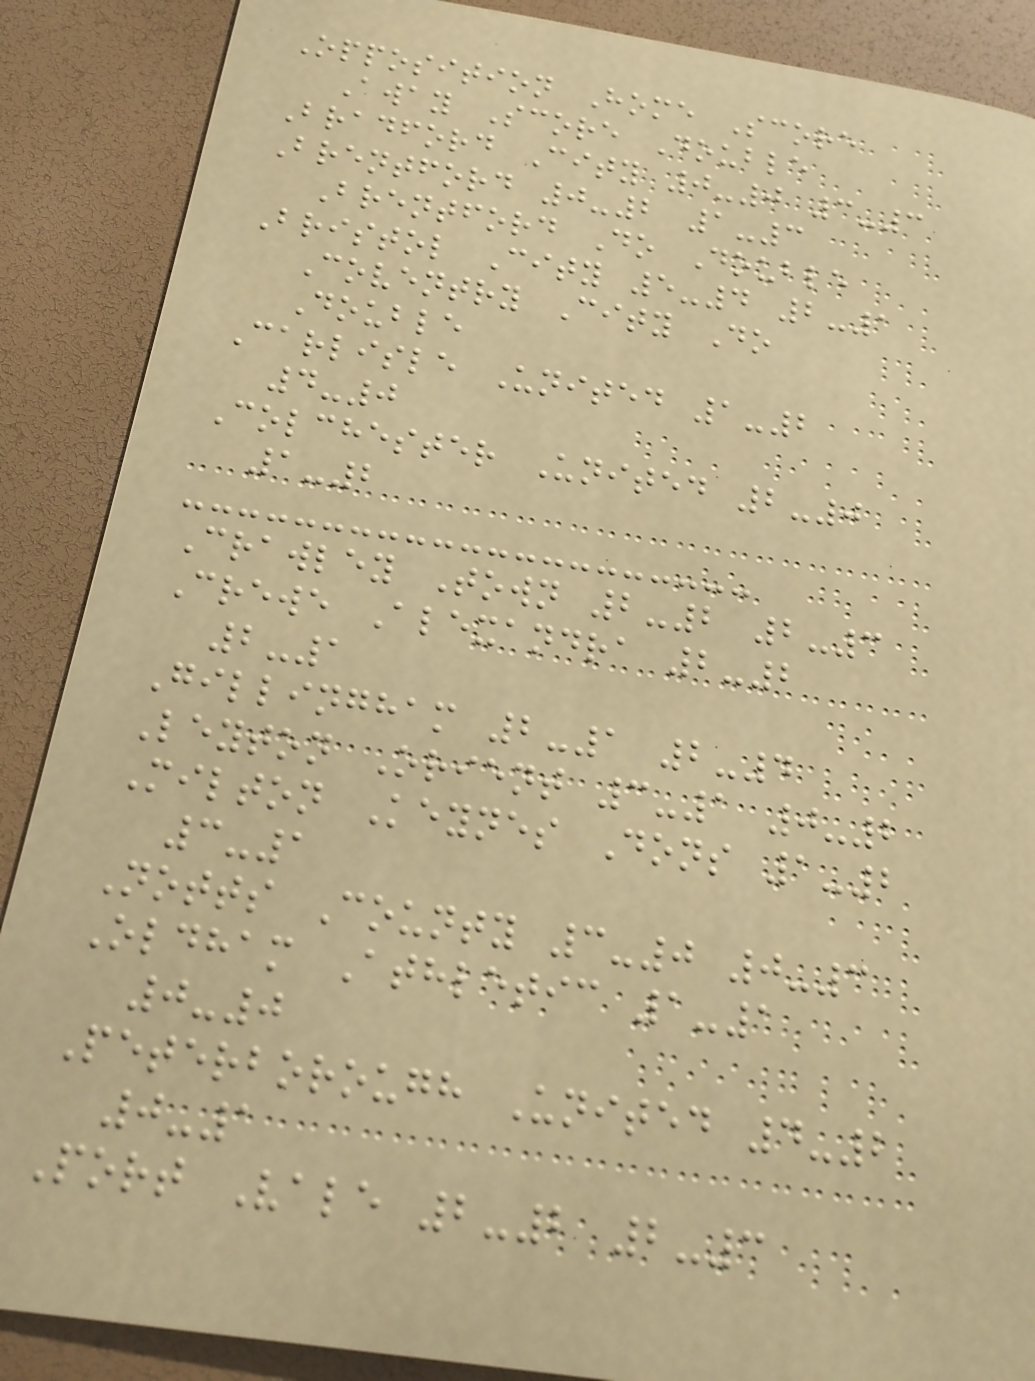Opposition Home Score
Away Score Double
Bradford City 0-0 3-3
Brentford 0-2 1-3
Brentford Do Double
Bristol City 5-4 2-1
Coventry City Do
Double
Carlisle United 1-2
4-0
Colchester United 2-0
1-2
Crawley Town 2-2 2-3
Crewe Alexandra 2-2
2-1
Gillingham 2-1 2-4
Leyton Orient 3-1 0-2
Milton Keynes Dons 1-2
3-1
Notts County 3-0 0-3
Oldham Athletic 1-1
0-0
Peterborough United 4-2
0-1
Port Vale 2-2 2-3
